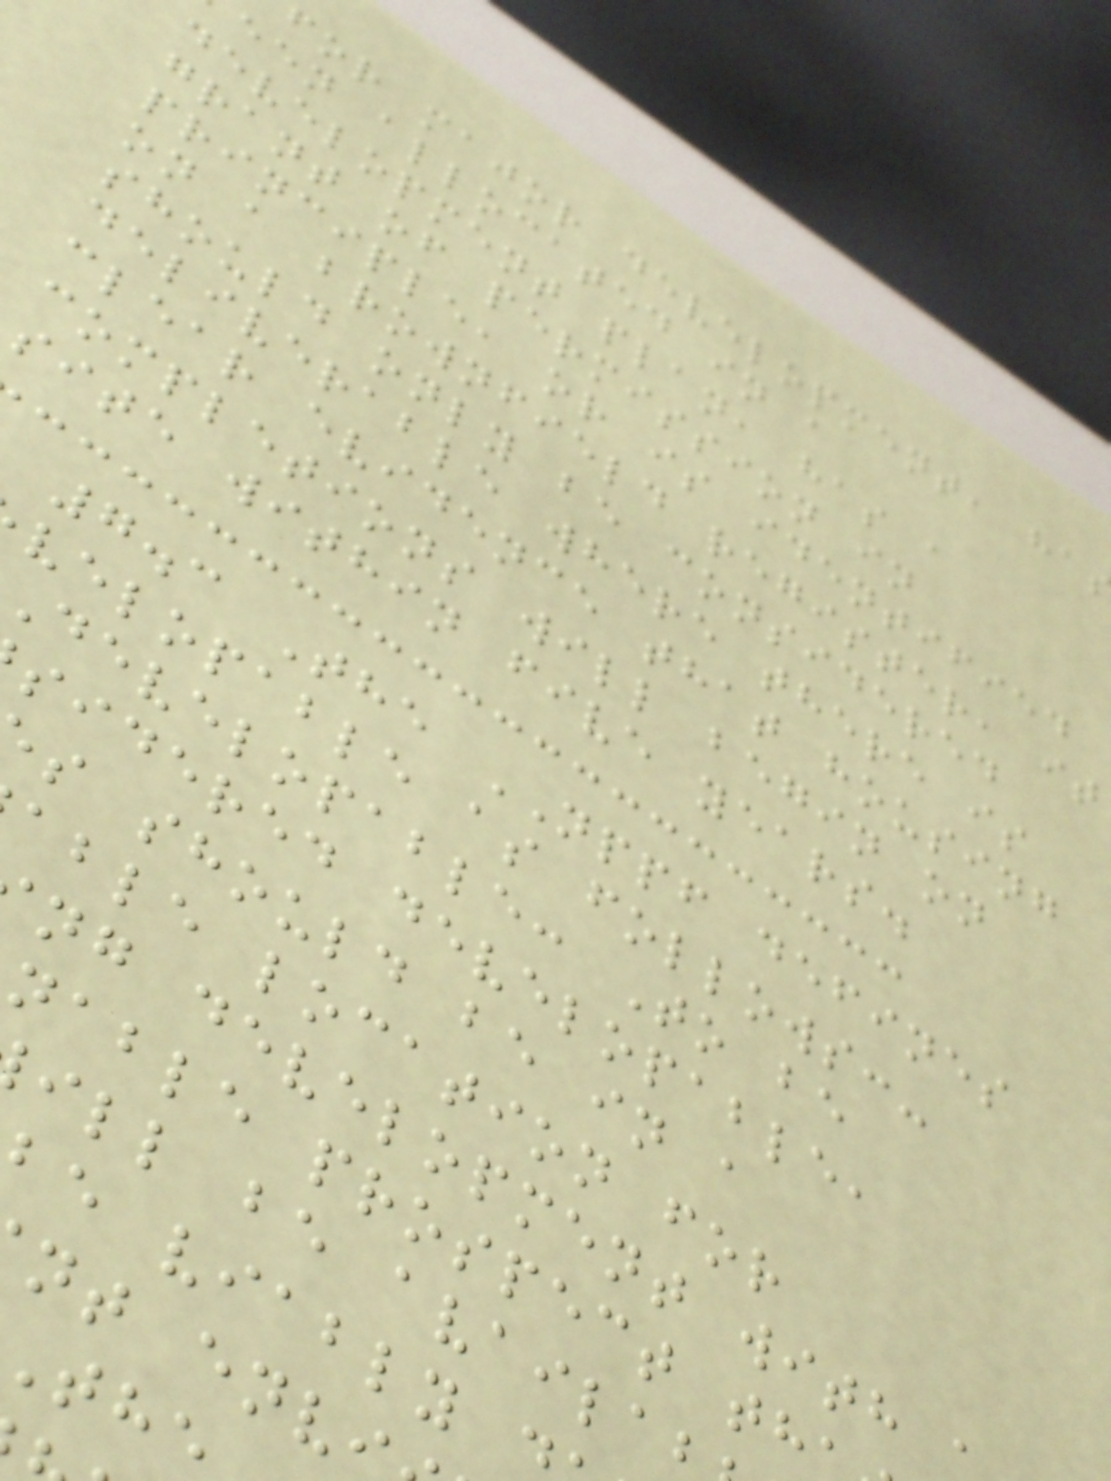for major development, ha
een allocated in a
development plan, has a
grant of permission in
principle, or is identified
on a brownfield register, it
should only be considered
deliverable where there is
clear evidence that housing
completions will begin on
site within five years.
7.3 The NPPF defines
velopable as follows:-
developable: To be
sidered developable,
s should be in a
able location for
ng development with
nable prospect th
ill be availa
be viably
nt env
